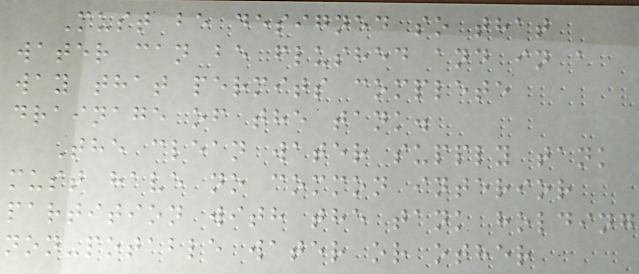Must be designed so that
water can be flushed and in a
way that permits complete
drainage of the tank.
The clean water supply tank
must have no common interior
partition with the tank holding
non-potable water or other
